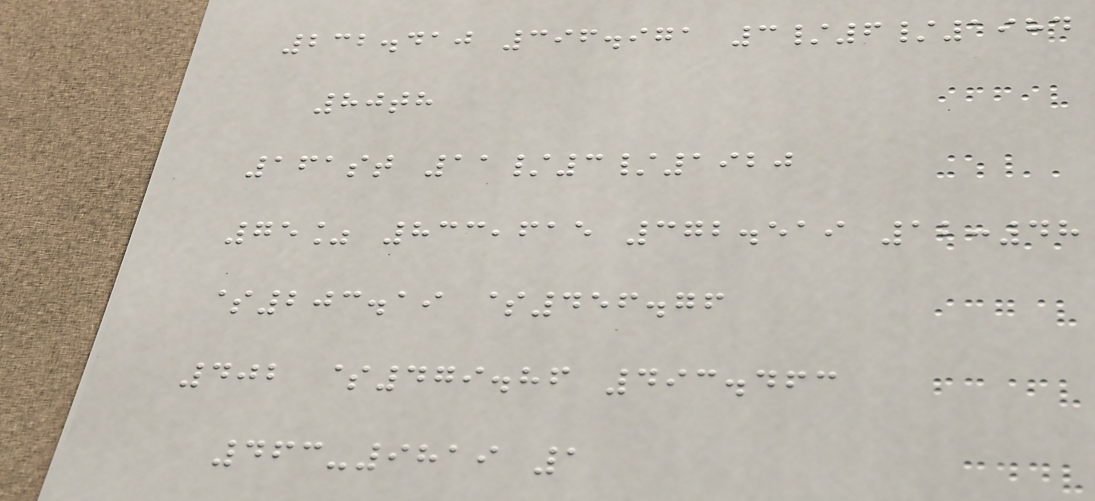232.410 396.971 3/6/1984
80th
161st 11/3/1920
75% 833,615 372.519 12:48
$203.19 $456.76
402 $479.86 493.463
463-9819 1
